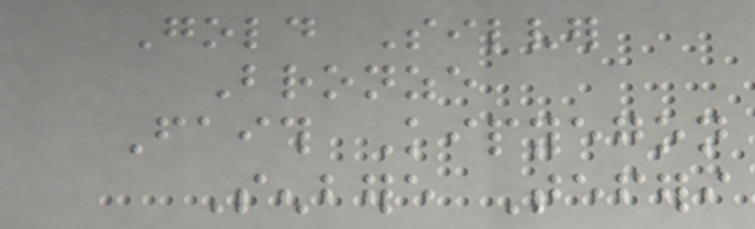Gold Silver
Bronze
Faith Kipyegon
Senbere Teferi
